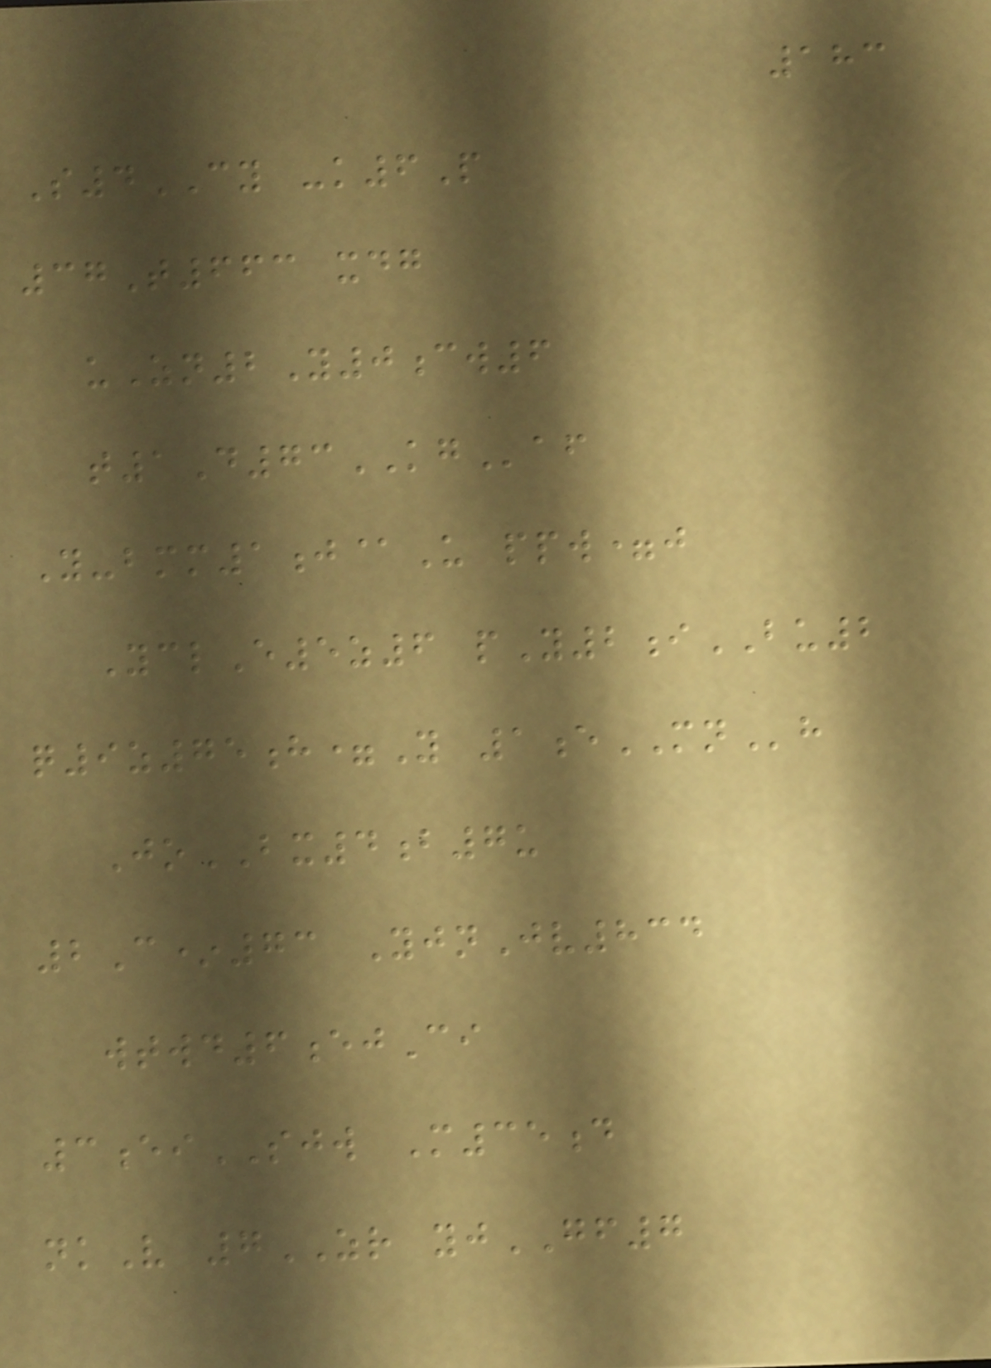183
S4CY -k6P
37T663 xdg
uZn2Y0cw6
t1D73KGaf
Y-bmm1j@U ppw=j
YclE5z6 pY2iBU2
q9z75h=Y 1eMNh
JoBX4b7u
2C*73 YjnJv834
wtwd6ejCi
3eiSJW M35d
nkV 7ZR yjGF7
